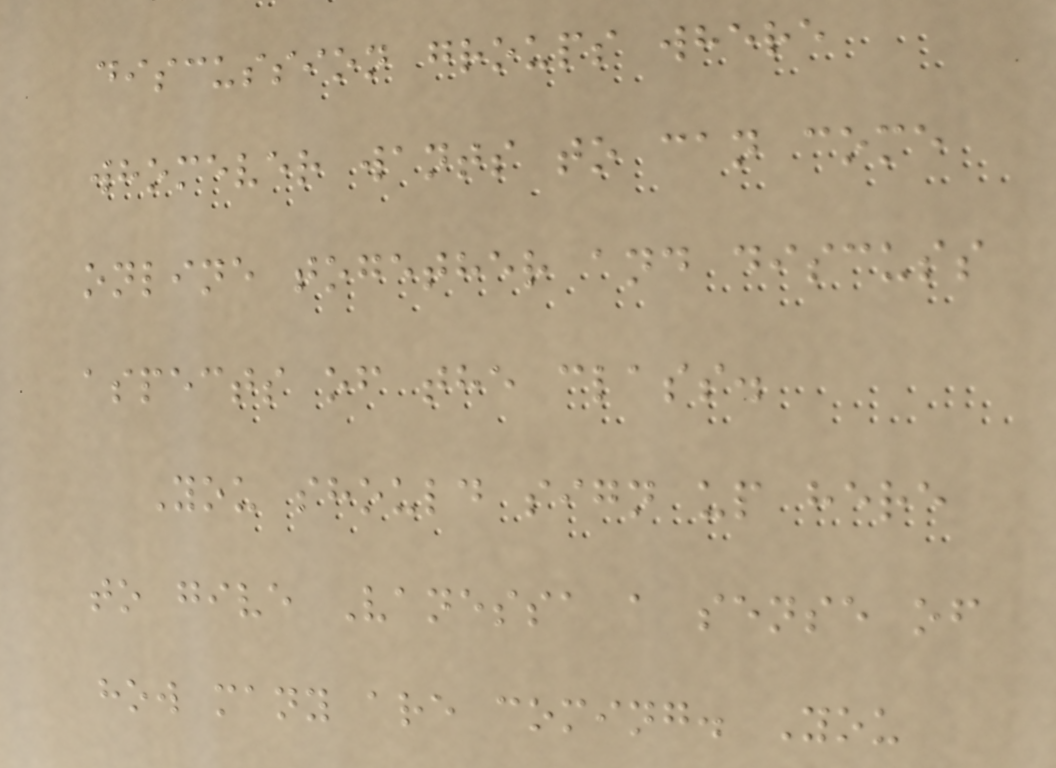discussion groups where
whomever wants to can come
online together and discuss
aspects of the class.
You should sign up here
to give Vanessa a sense of
how many are coming. You
